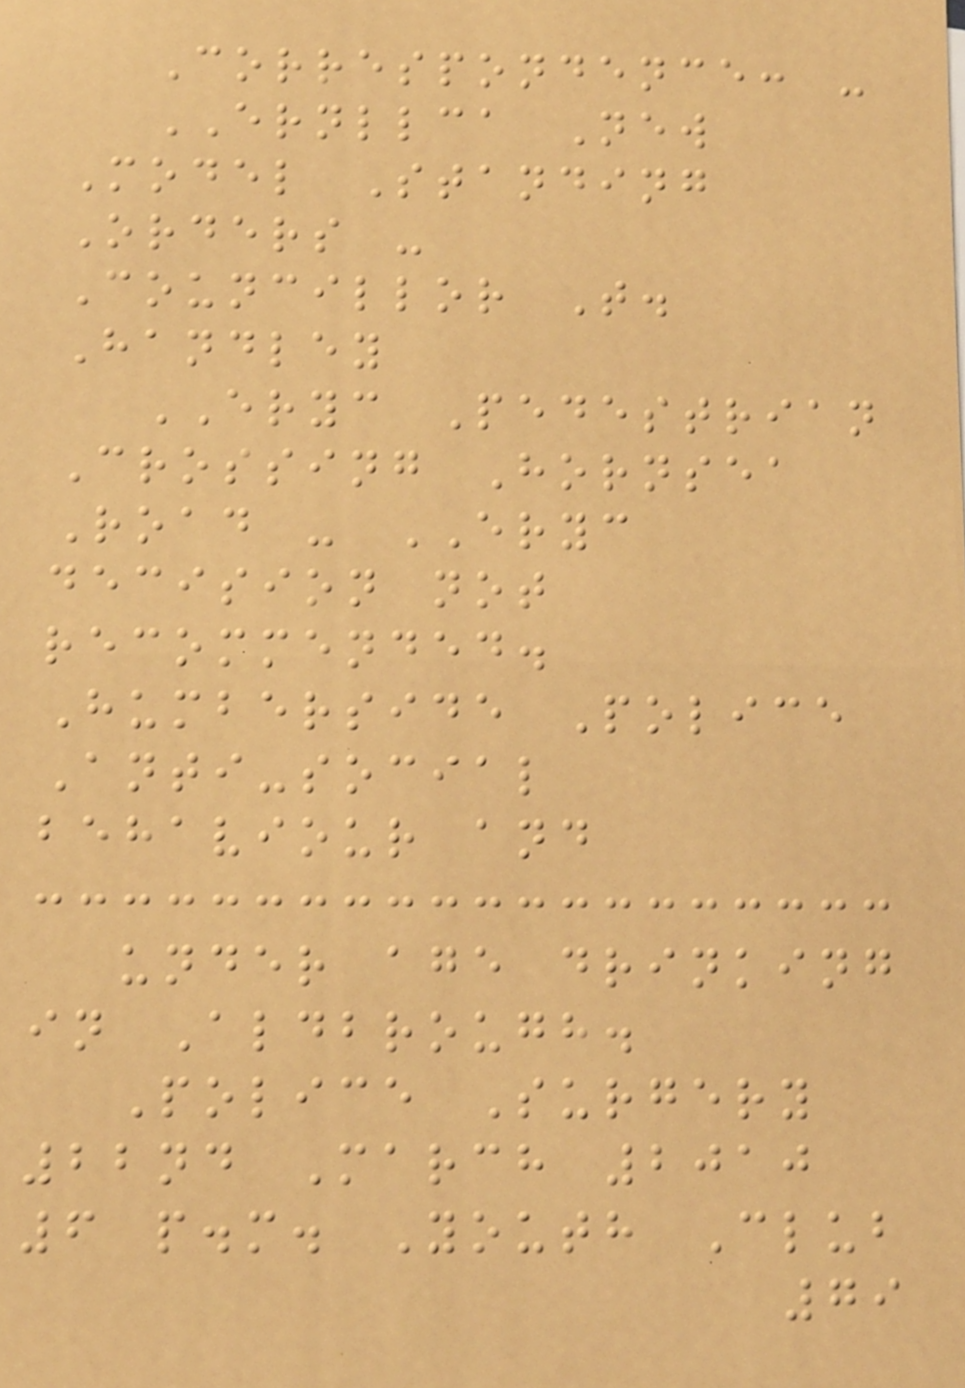Correspondence: -
ERNLLCA New
Model Standing
Orders -
Councillor T.
Handley
ERYC Pedestrian
Crossing Hornsea
Road - ERYC
decision not
recommended.
Humberside Police
Anti-social
behaviour and
under age drinking
in Aldbrough.
Police Surgery
22nd March 2010
6 p.m. Youth Club
79
